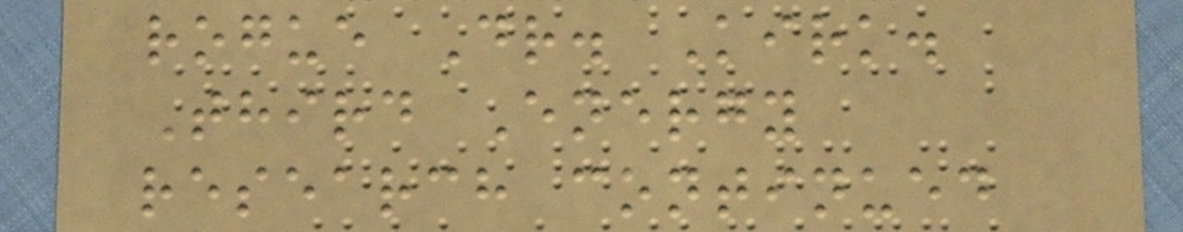rogue Dr. Kirk.
Third Energy
research continued
